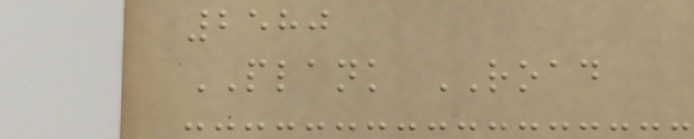2580
PLANK ROAD
